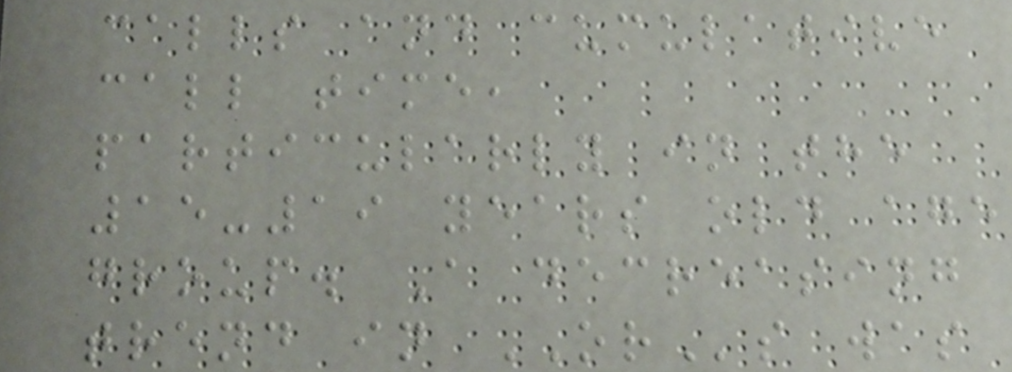calls and cumulative
call time,
particularly in the
15-19 years old age
group. A decreasing
trend in ORs was
